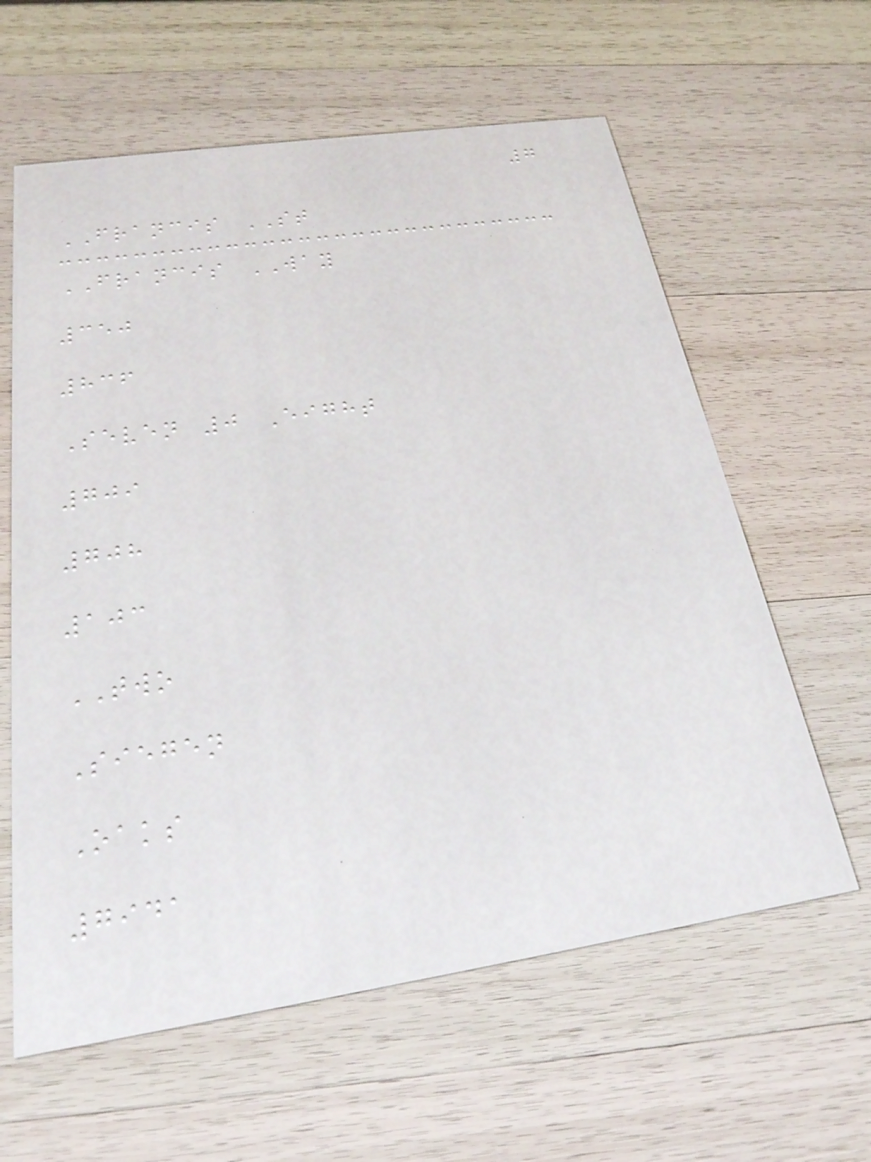7
FRANCIS ST
FRANCIS WAY
350
836
Seven 0 Eight
709
708
103
TWO
Siegen
Oaks
7941
